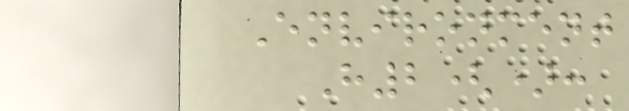Environment
H2():
